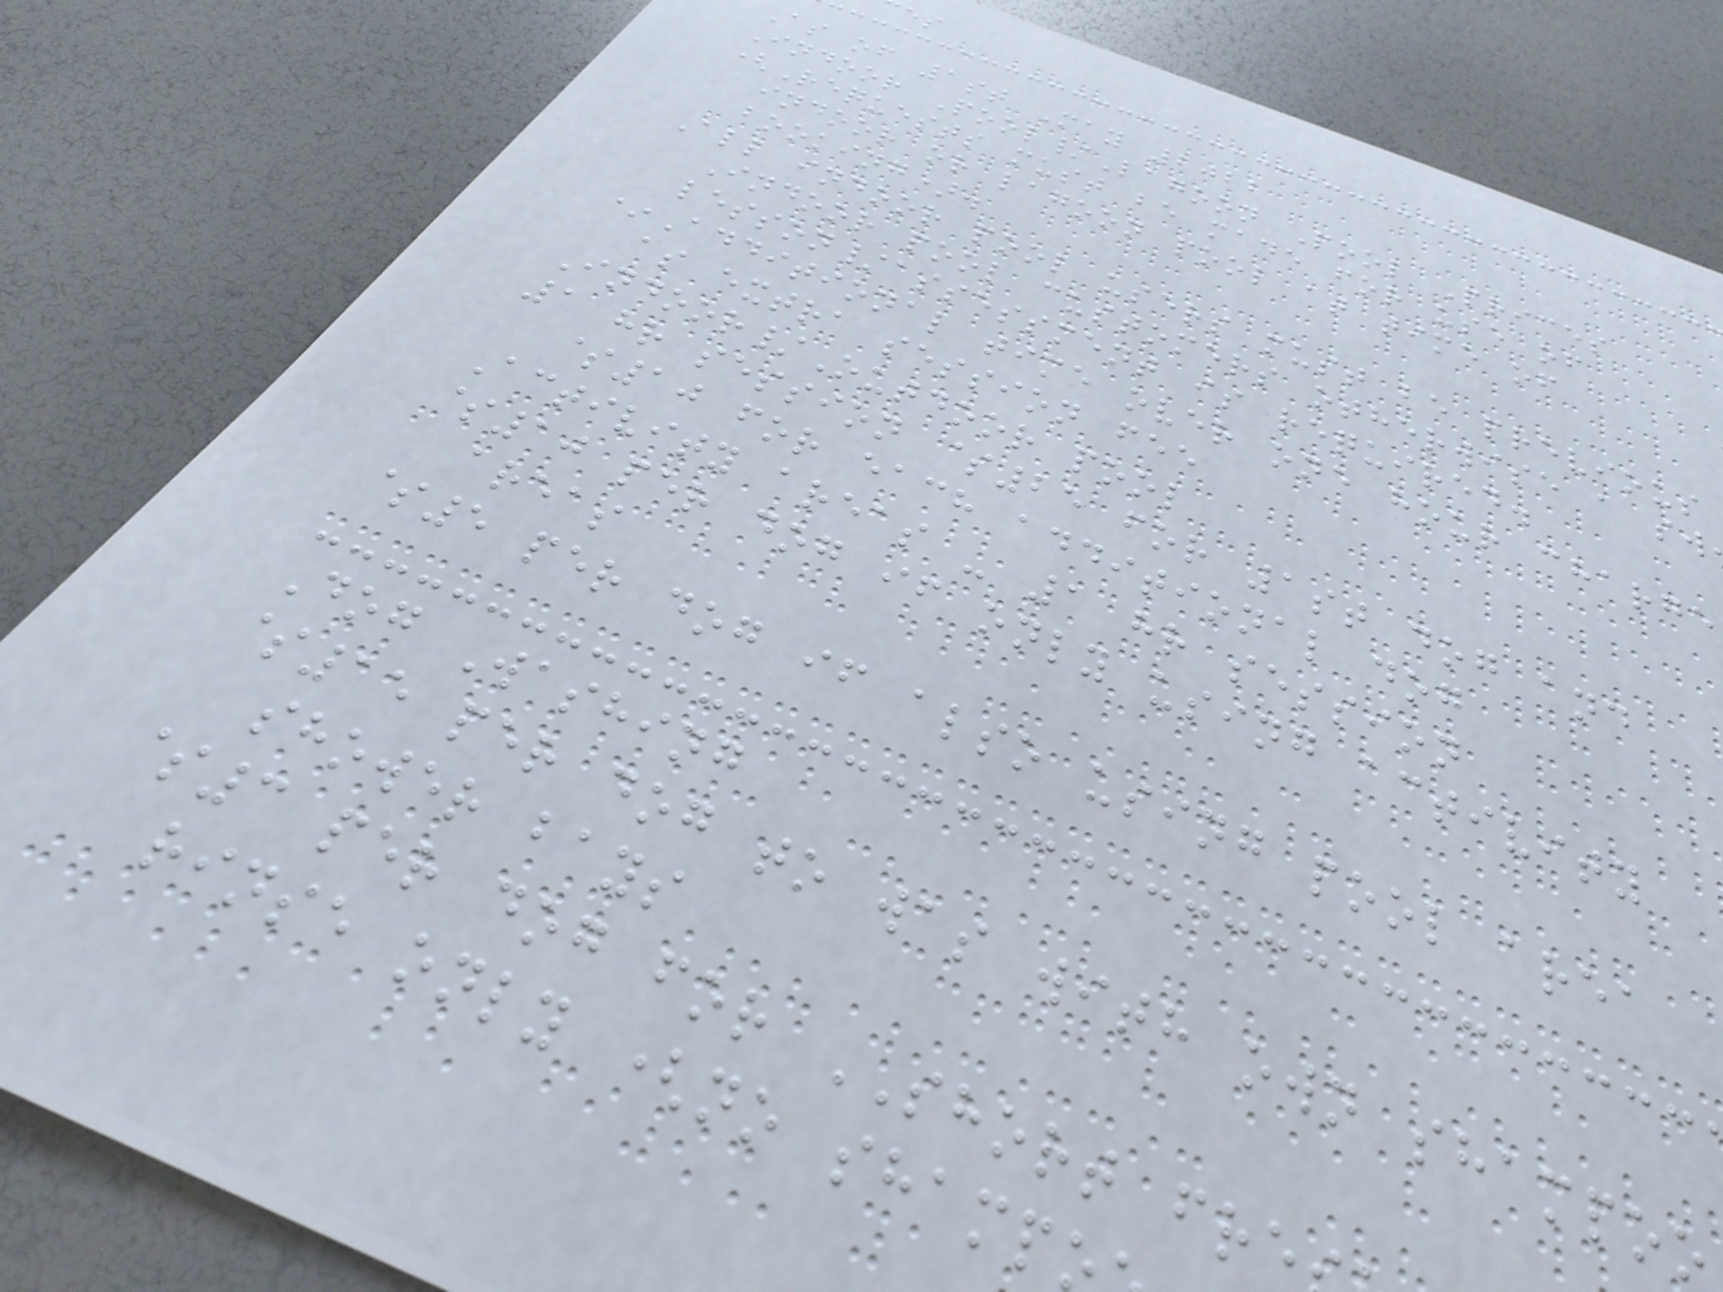As of 1st May 2022
Indoor Pool/Lagoon Pool Prices
(Requests must be made for use of
indoor or lagoon pool at time of
booking).
All indoor pool users must be previous
Indoor pool customers otherwise a sw
lesson/assessment is required.
*Additional time over one hour charge
as extra session fee
Indoor/Outdoor pool
1 hr session $25 for 1st dog and
$10 for each additional dog
Activity areas - 1 hr session
$10 per dog if only using activity
areas
$5 per dog if also using pool area
Dog Washing
$15 per dog to was with own shampoo
shower bays
$3 per dog for SHORT fre
rinse only (no shamp
